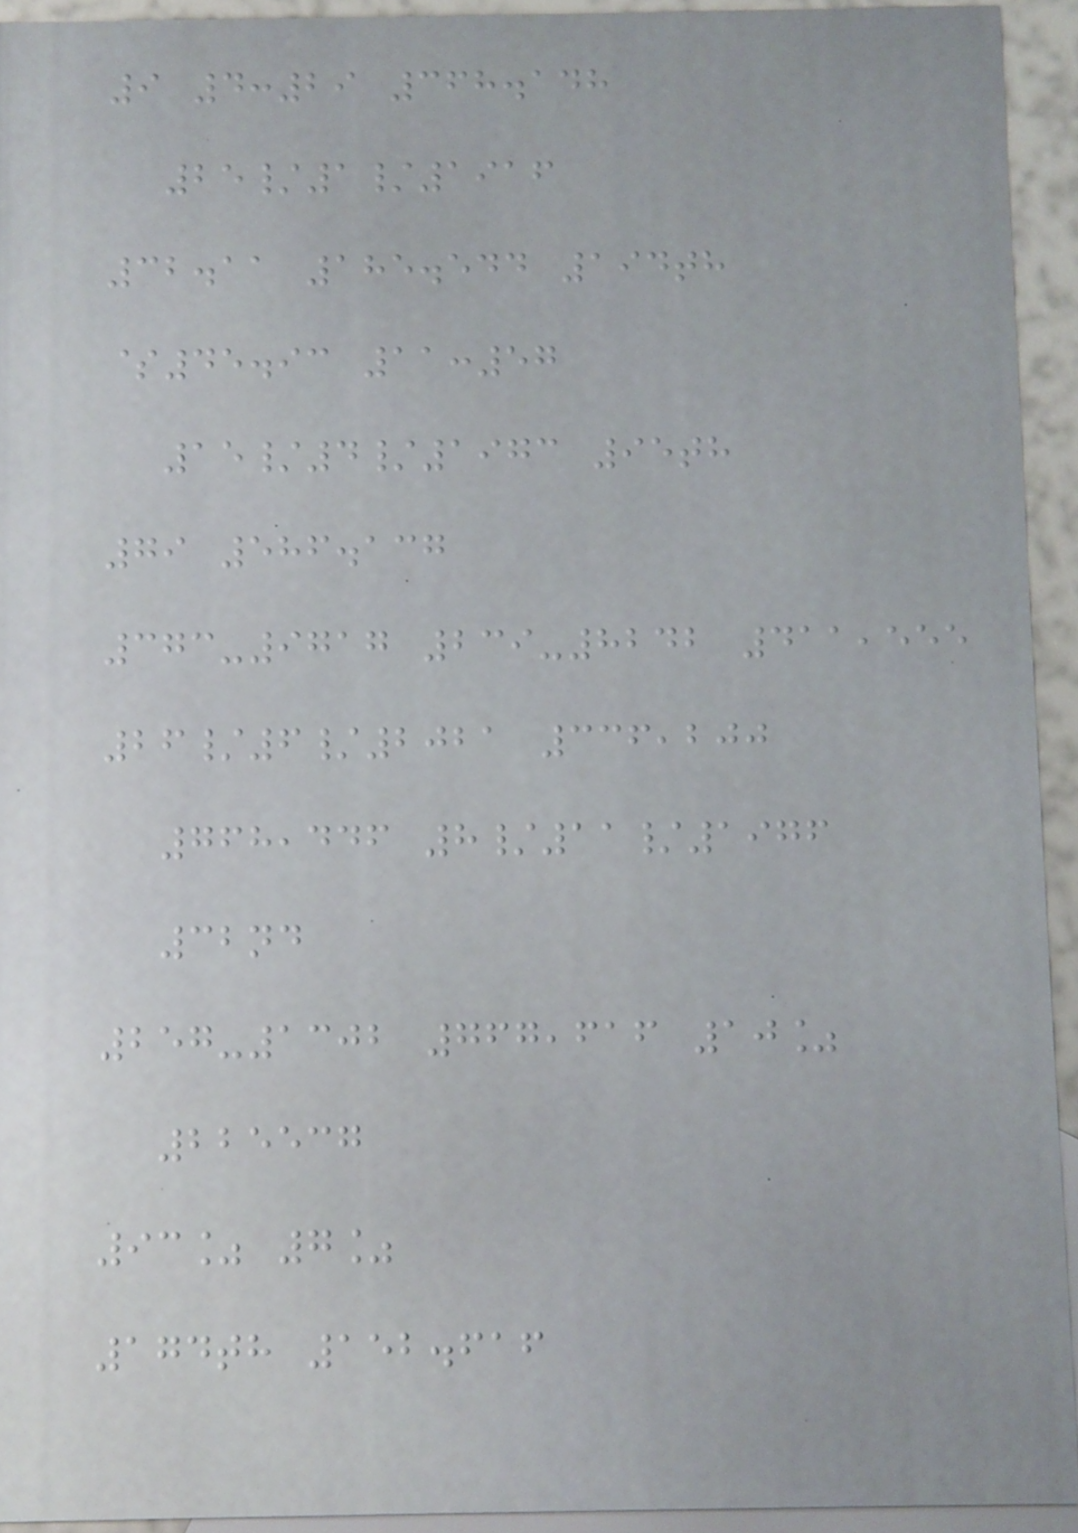9 4:29 368.148
25/1/1916
32.11 185.544 194th
$45.93 11:57
15/4/1973 95th
79 586.137
373-9717 239-8242 411,555
26/6/2021 336,200
768,446 8/11/1976
32nd
257-1302 767,616 10%
225537
93% 7%
174th 152.616
